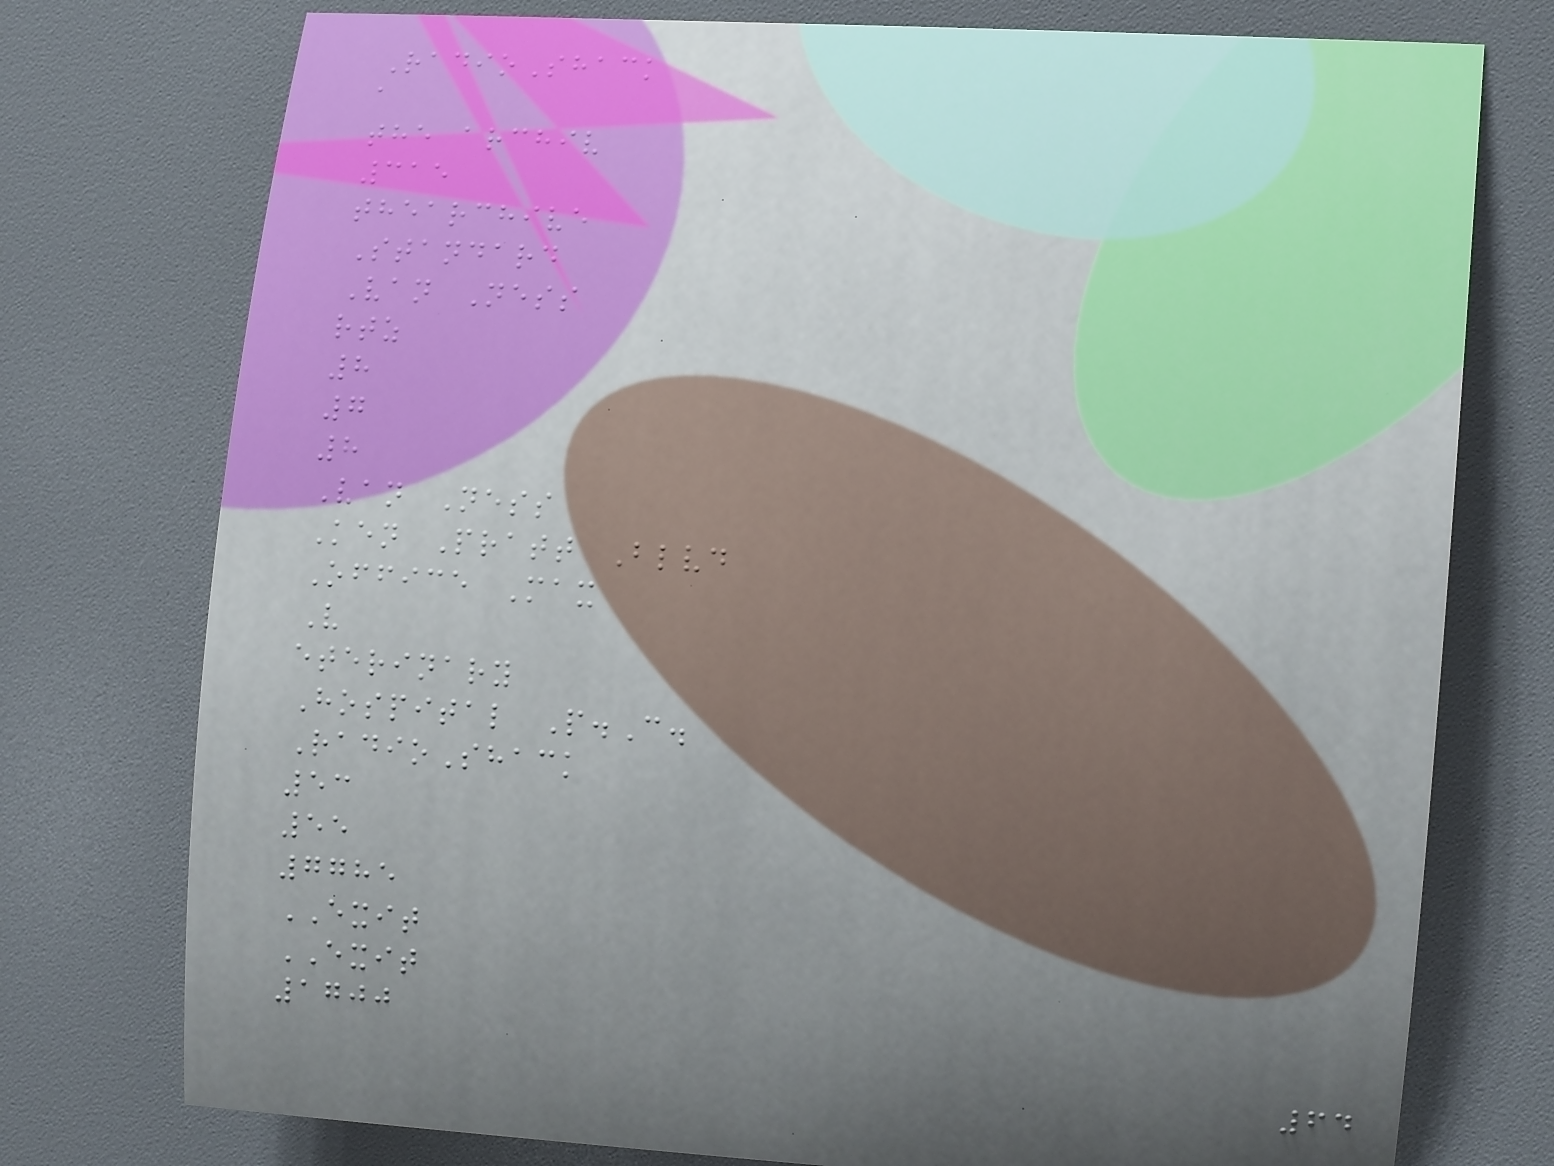RadioShack
a
the archiv
315
thearchive
Standard
Van Ness
rtz
8
7
8
Van Ness
Ken Pratt Blvd
Office Max
V
eterinary
Hospital P.C.
RadioShack
53
55
7785
EXIT
EXIT
1700
64
